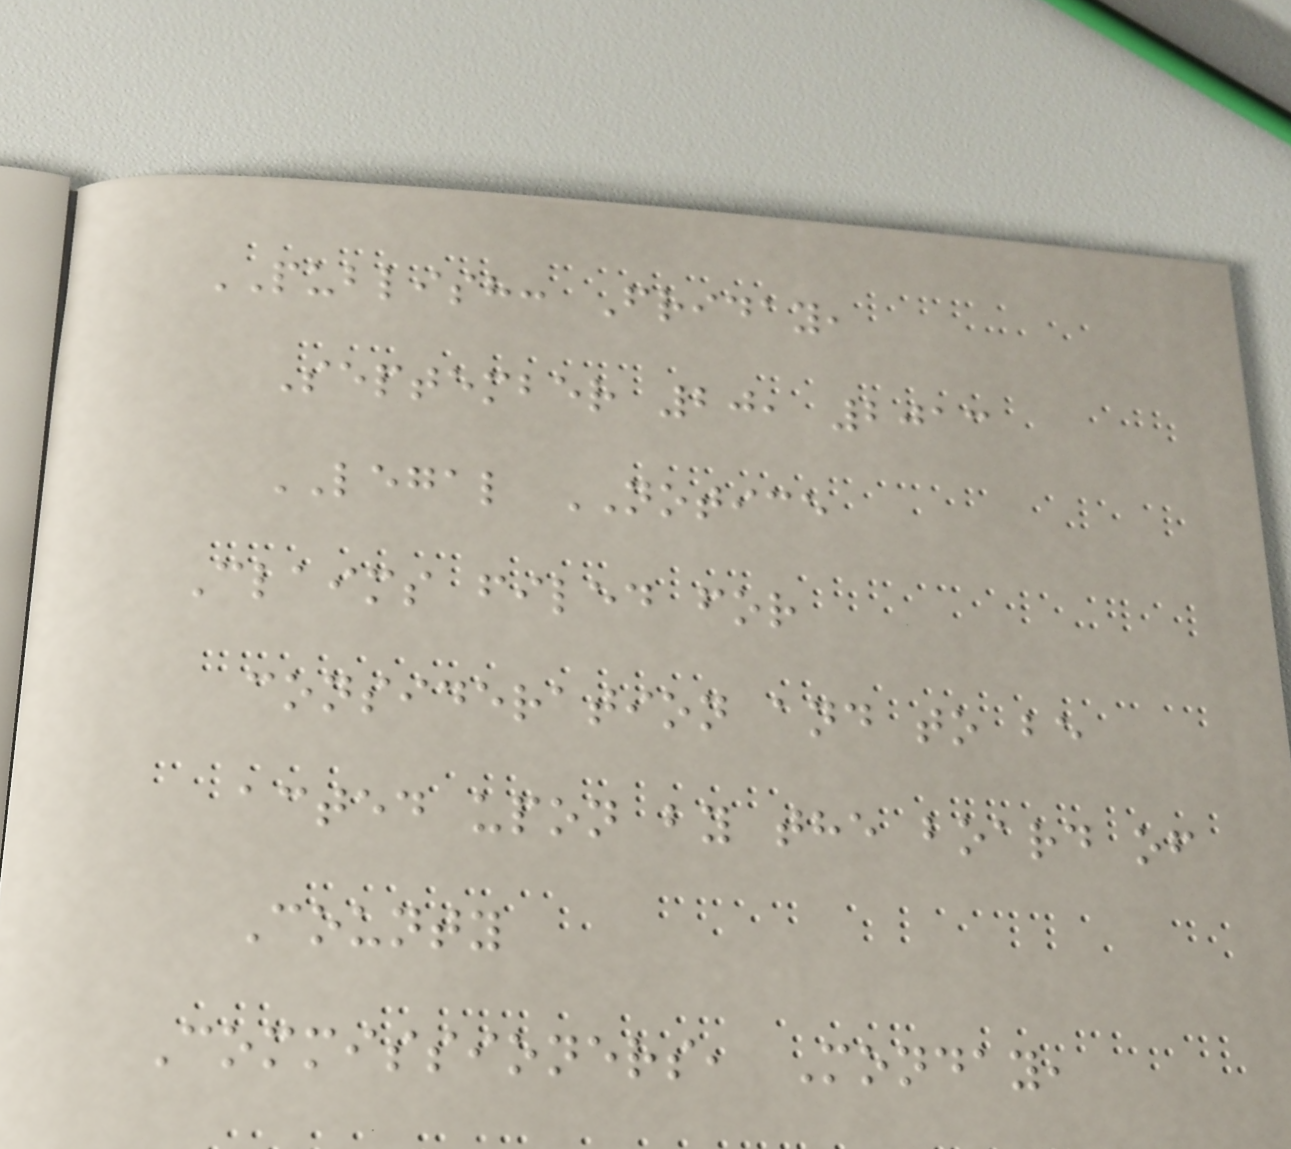PUBLISH: Friday,
September 20, 2013
LEGAL NOTICE
Claims filed for
consideration and to be
acted upon by the board of
County
Commissioners, Monday,
